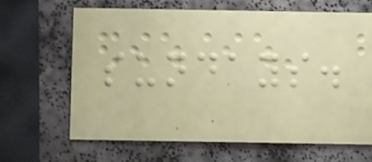sundays.
